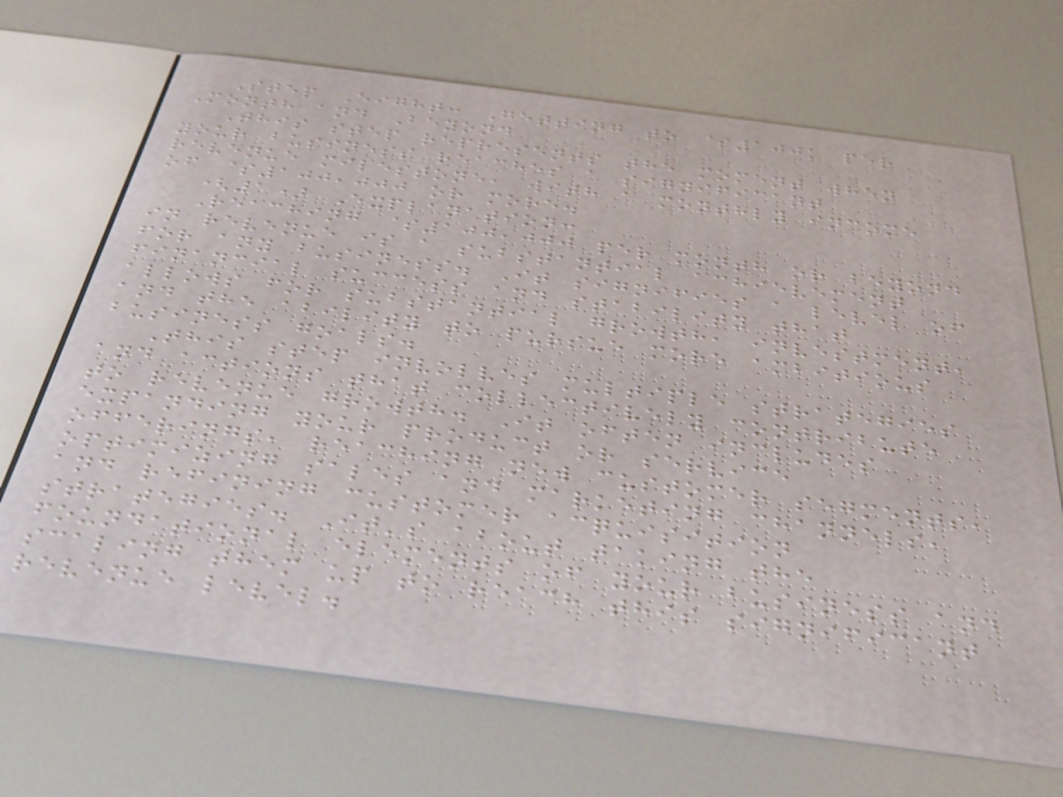Step Eight: Getting to $100k per
Month and Beyond
This step represents the moment when
your business reaches a significant
revenue milestone, with a monthly income
of $100,000 or more.
(1) Explanation:
Reaching $100,000 per month or beyond
in revenue is a substantial achievement
for any business. It signifies a level of
financial success and stability that
allows for substantial growth, investment,
and the ability to pursue more ambitious
business goals.
This step involves multiple strategies
and actions that collectively contribute
to revenue growth. It often includes
expanding your product or service
offerings, reaching new customer segments,
optimizing sales and marketing channels,
and refining customer acquisition
strategies. It's about taking the
foundational elements of your business and
scaling them up to reach this significant
revenue level.
